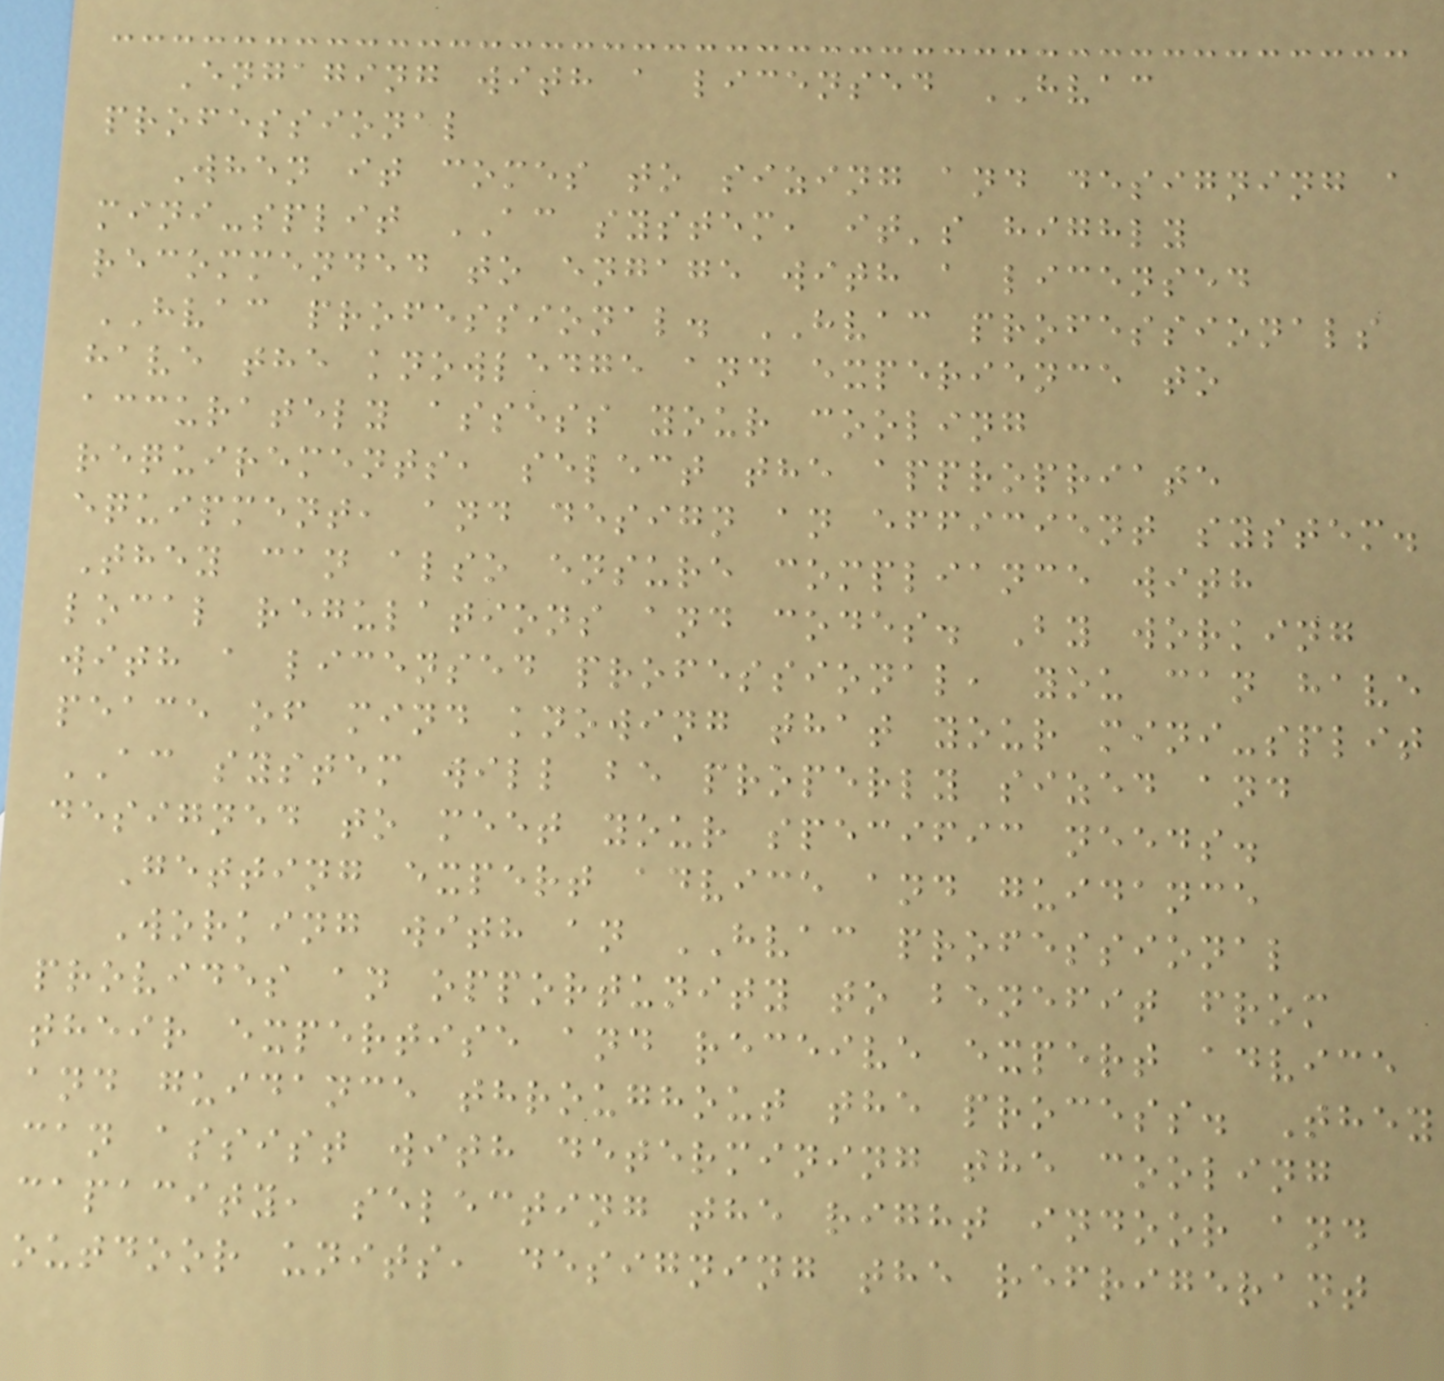Engaging with a licensed HVAC
professional
When it comes to sizing and designing a
mini-split AC system, it's highly
recommended to engage with a licensed
HVAC professional. HVAC professionals
have the knowledge and experience to
accurately assess your cooling
requirements, select the appropriate
equipment, and design an efficient system.
They can also ensure compliance with
local regulations and codes. By working
with a licensed professional, you can have
peace of mind knowing that your mini-split
AC system will be properly sized and
designed to meet your specific needs.
Getting expert advice and guidance
Working with an HVAC professional
provides an opportunity to benefit from
their expertise and receive expert advice
and guidance throughout the process. They
can assist with determining the cooling
capacity, selecting the right indoor and
outdoor units, designing the refrigerant
